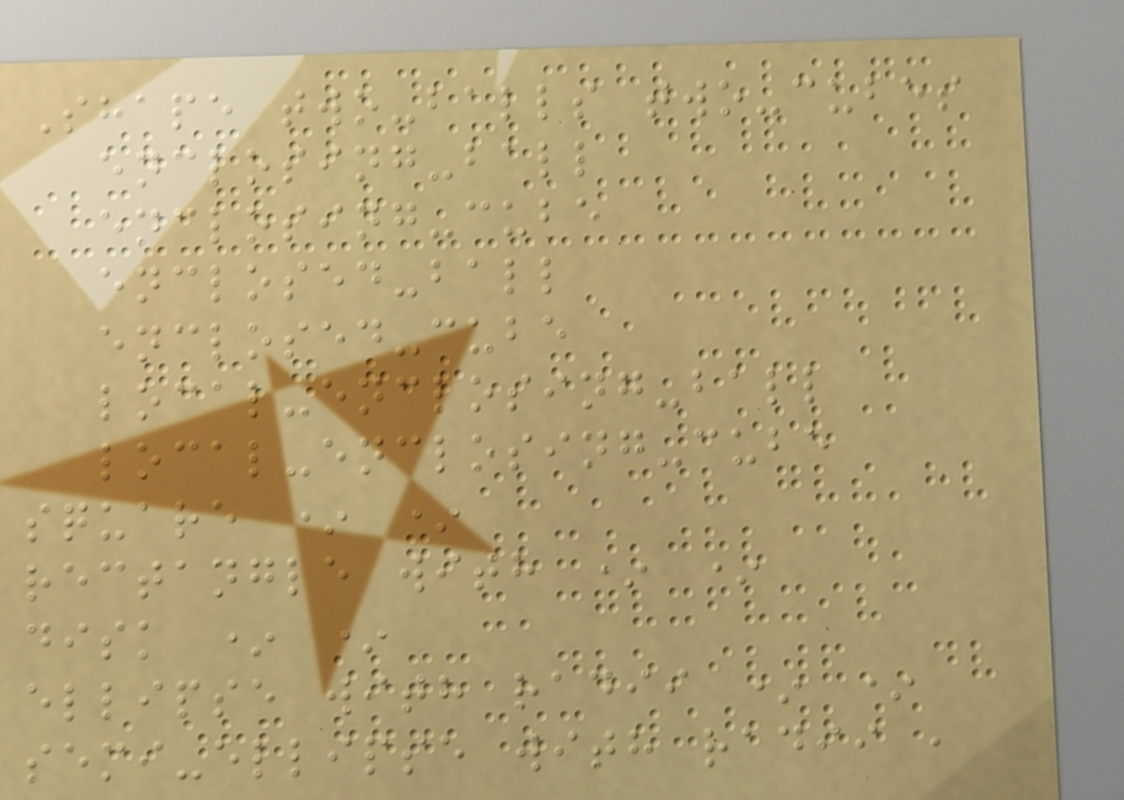Shape two-balls two-cubes
enclosing-ball
enclosing-cube
enclosed-ball
enclosed-cube
local-enclosing-ball
local-enclosing-cube
square * *
rectangle with * *
disk * *
ellipse with radii * *
semi-ellipse with radii ,
